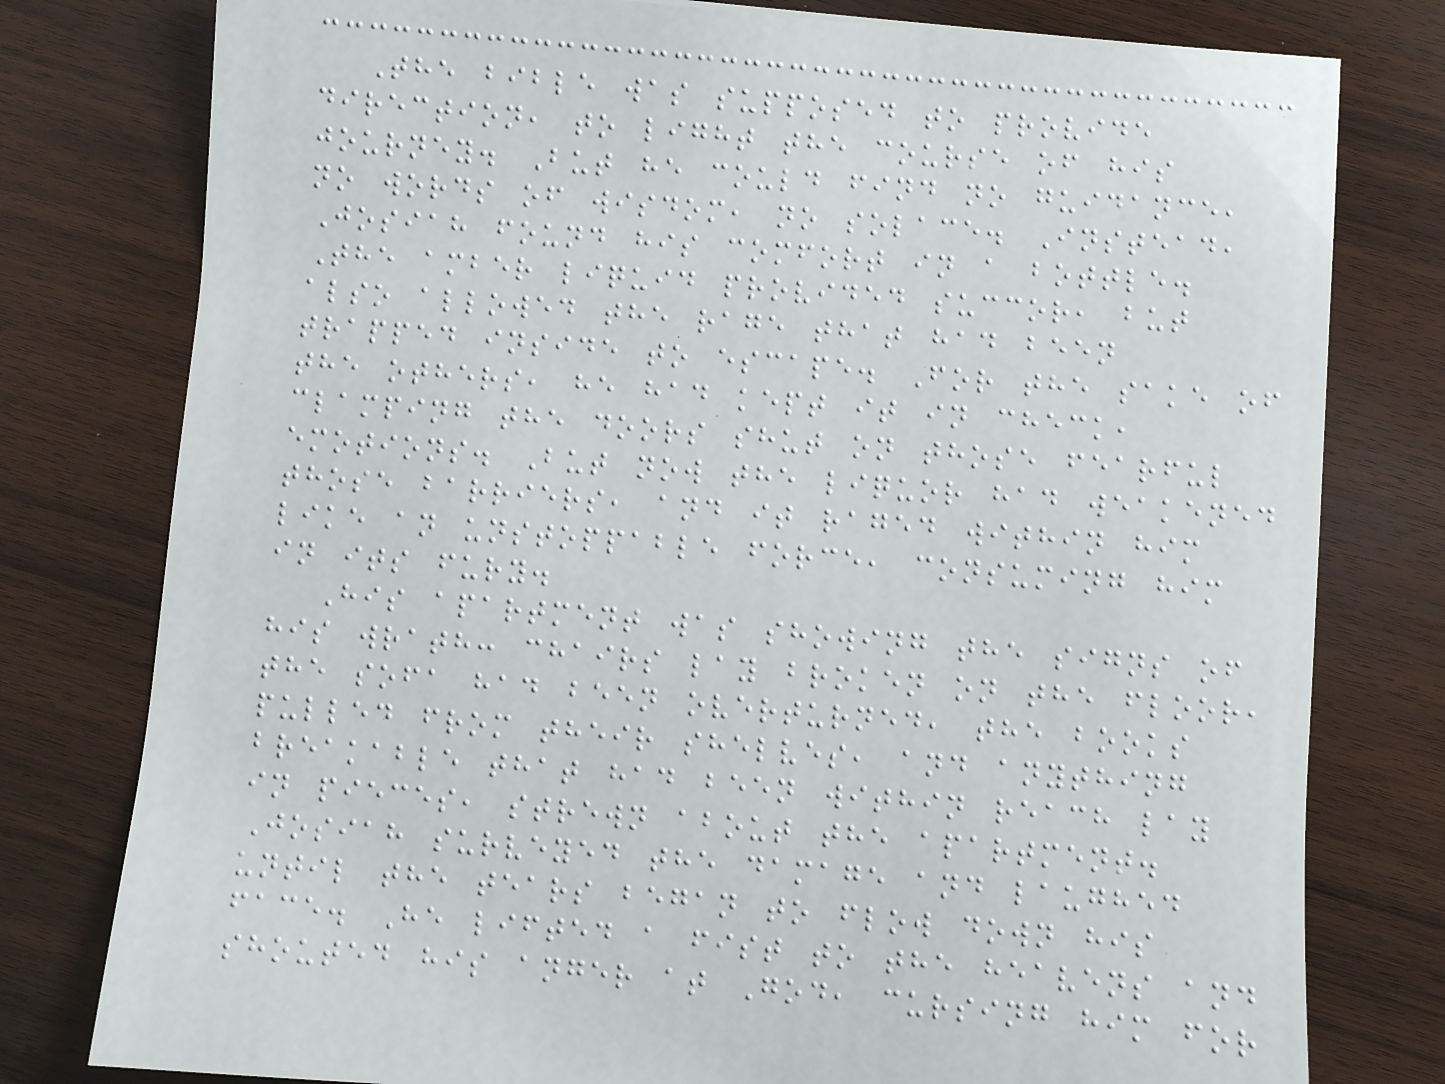The bible was supposed to provide
direction, to light the course of his
journey. But he could find no guidance,
no words of wisdom, no solace. Instead,
Josiah found his comfort in a bottle.
The amber liquid provided succor, but
also allowed the rage that had been
trapped inside to escape. For the sake of
the others, he had kept it in check,
clamping the doors shut on those fearful
emotions. But now the liquor had weakened
those barriers, and it raged within him
like an unstoppable force, consuming him
in its fury.
His apartment was showing the signs of
his wrath: chairs lay broken on the floor,
the sofa had been overturned, the books
pulled from their shelves, and anything
breakable that had been within reach lay
in pieces, strewn about the apartment.
Josiah surveyed the damage and laughed
until the tears began to flow down his
face. He lifted a fist to the heavens and
shouted his anger at God, cursing him for
